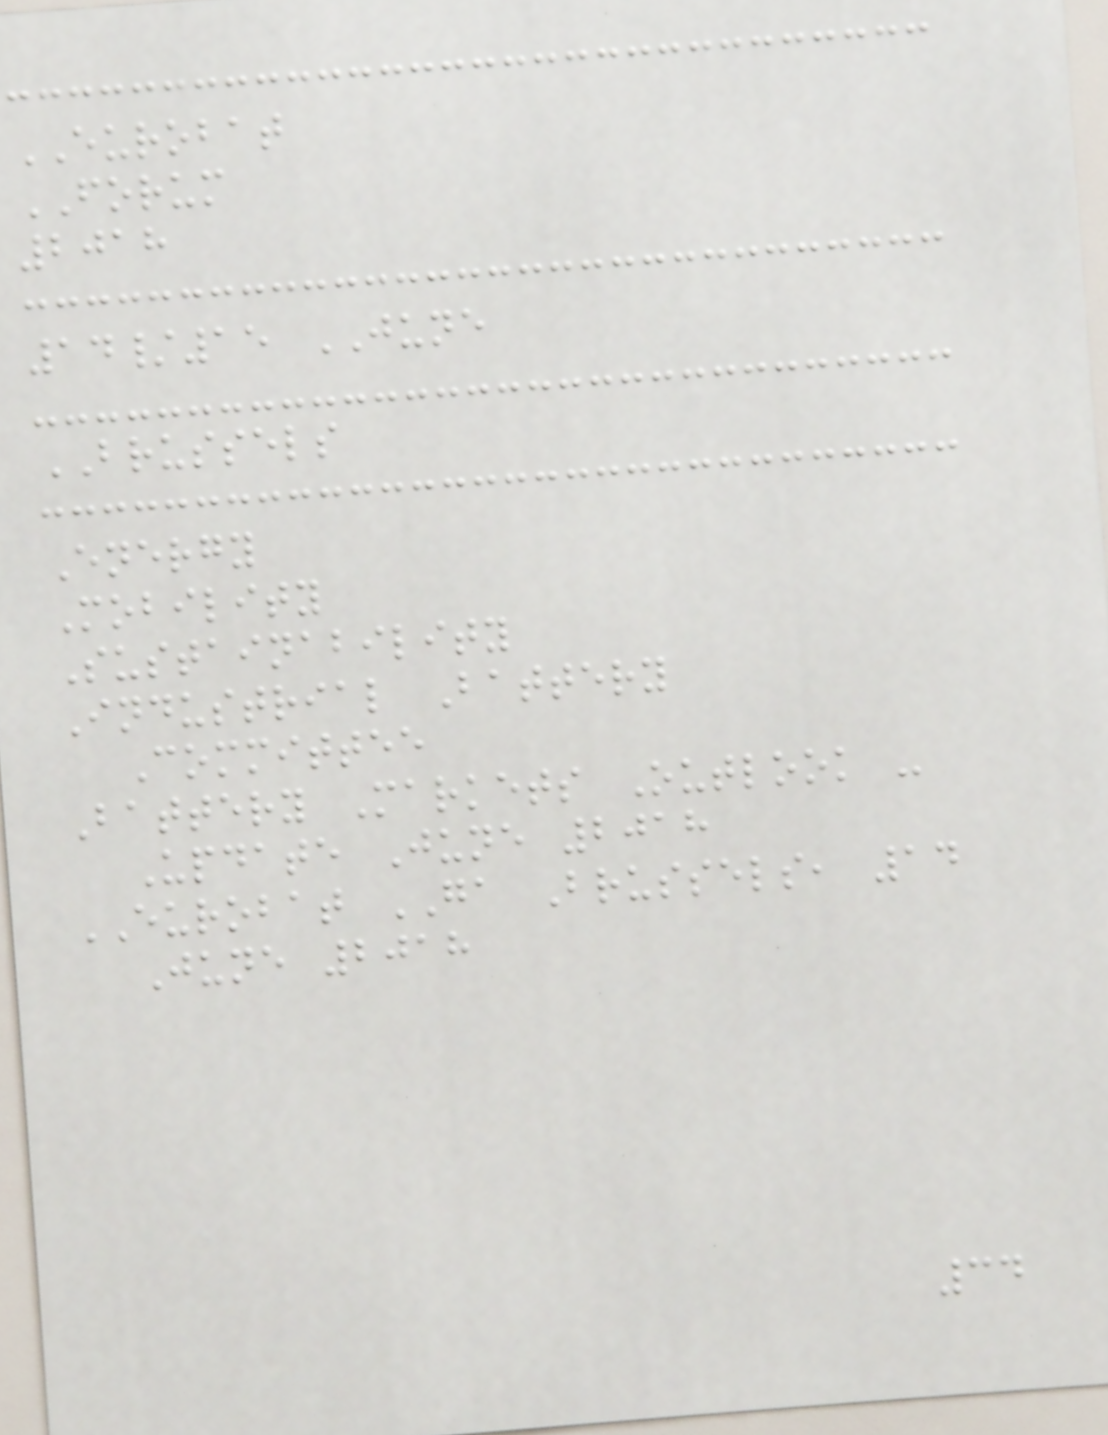EUROBAT
FORUM
2018
14/15 JUNE
BRUSSELS
Energy
Mobility
Sustainability
Industrial Battery
Committee
Battery Markets Outlook -
Update June 2018
EUROBAT GA Brussels, 14
June 2018
34
